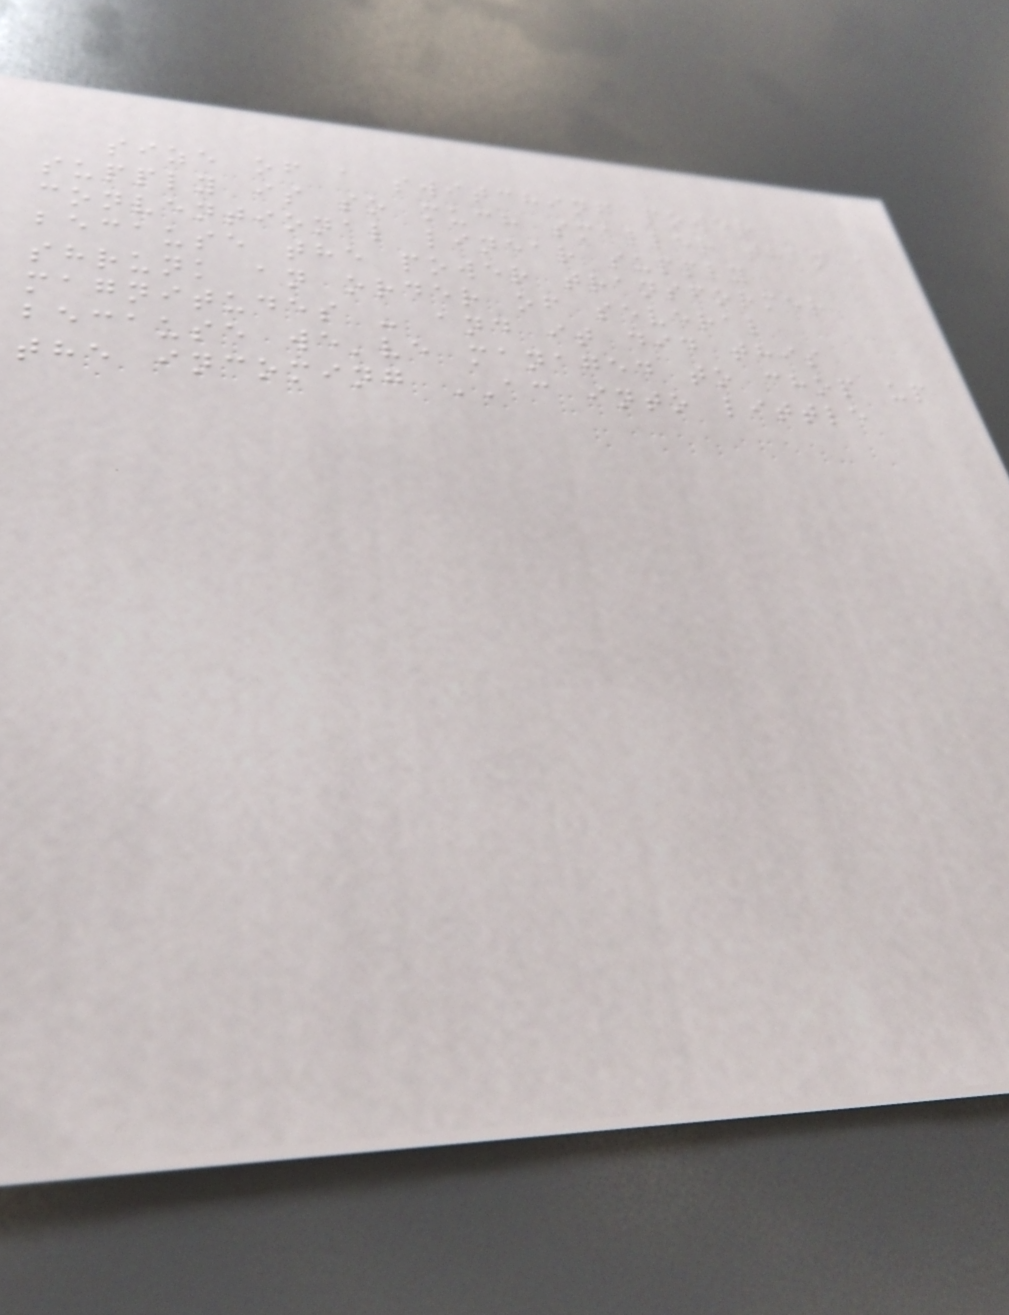size of a switching power
supply is so much smaller than a
conventional linear supply
because the power transformer
shrunk an order of several
magnitudes - and it did this
because we've managed to chop up
the incoming AC into little
